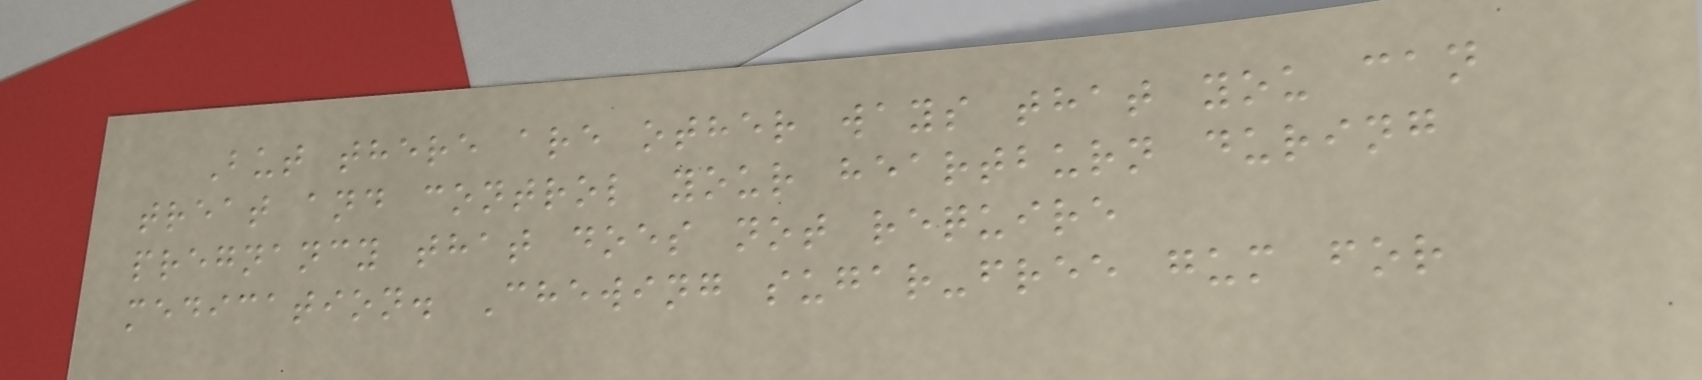But there are other ways that you can
treat and control your heartburn during
pregnancy that does not require
medication. Chewing sugar-free gum for
